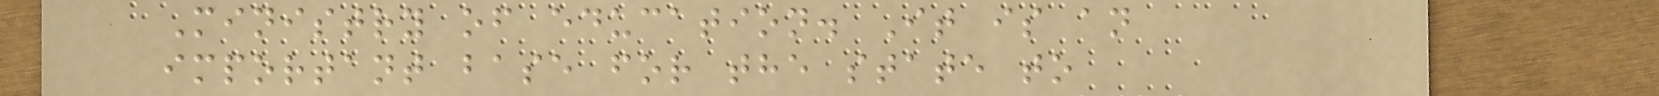Ministry of education. It is an
important base for the state to
